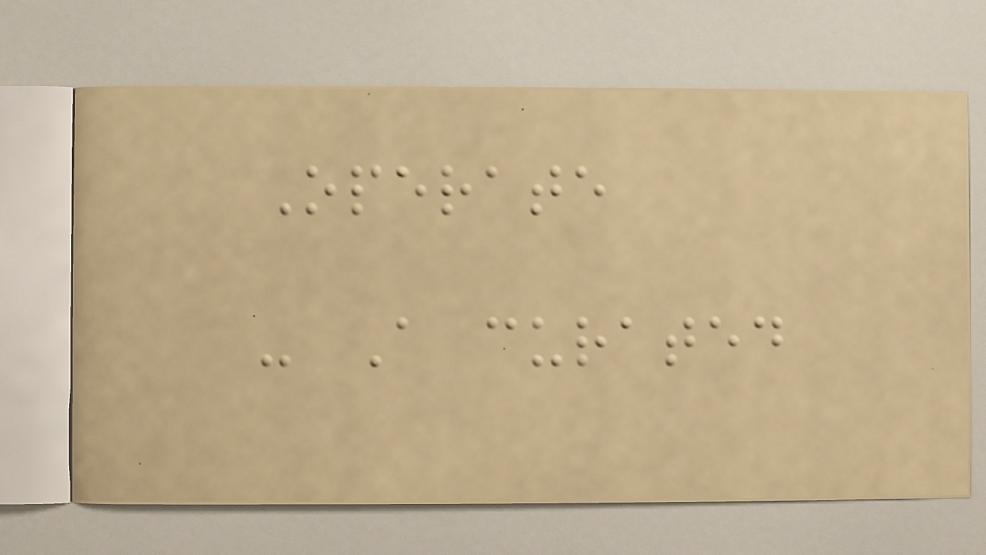Operate
- A curated
